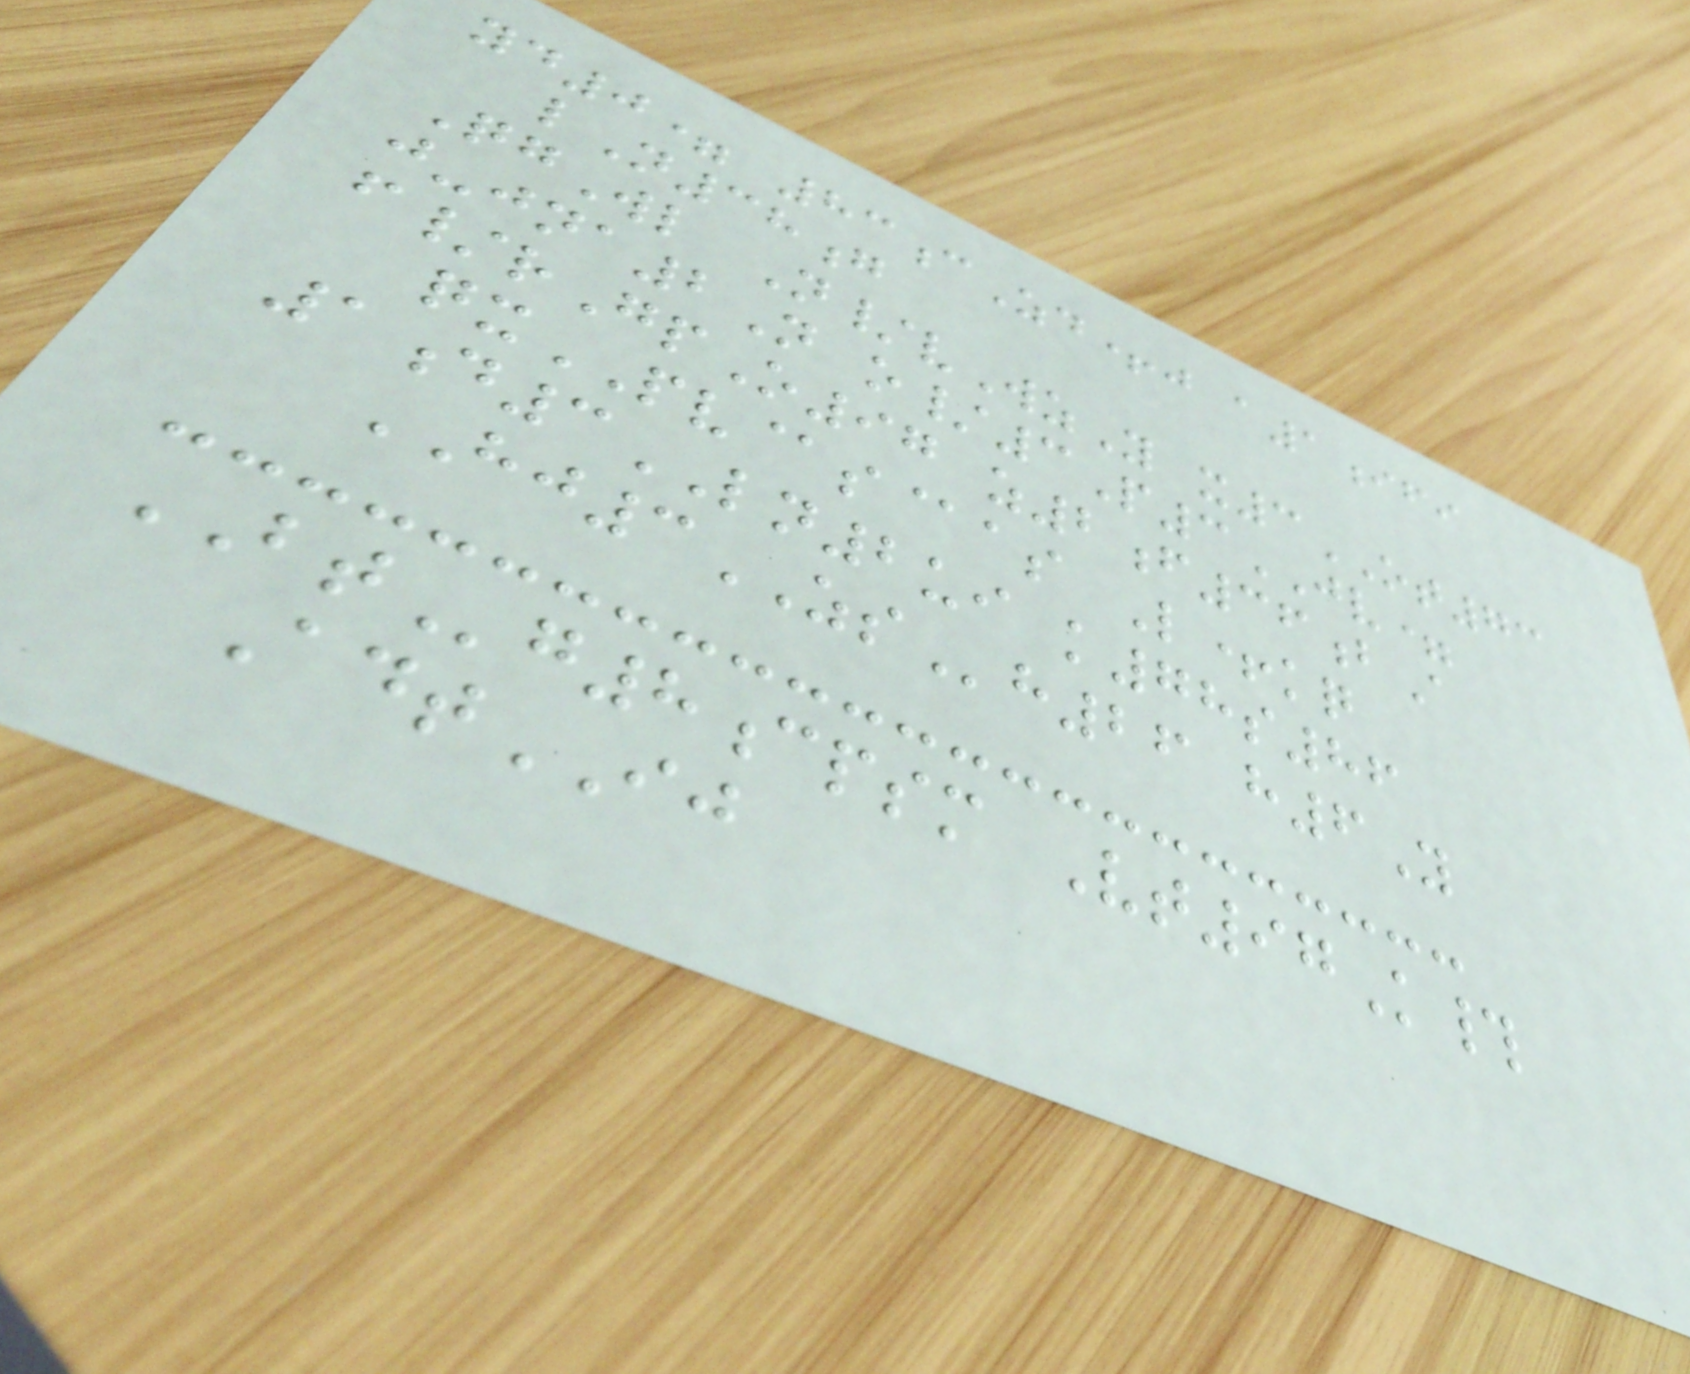yd0= 83cZd+j a1ifi
lN38g
QgWl N/vWzY x3OT73
j-jna2N o/3P3JV=
f/rGpO97 z2f36bA
qxPV@s@as L+kq
1d3LN2ui k78s86
HJ3ZSh26 h6Y
BTg8cpsm Vt97K#
AdtIJ
